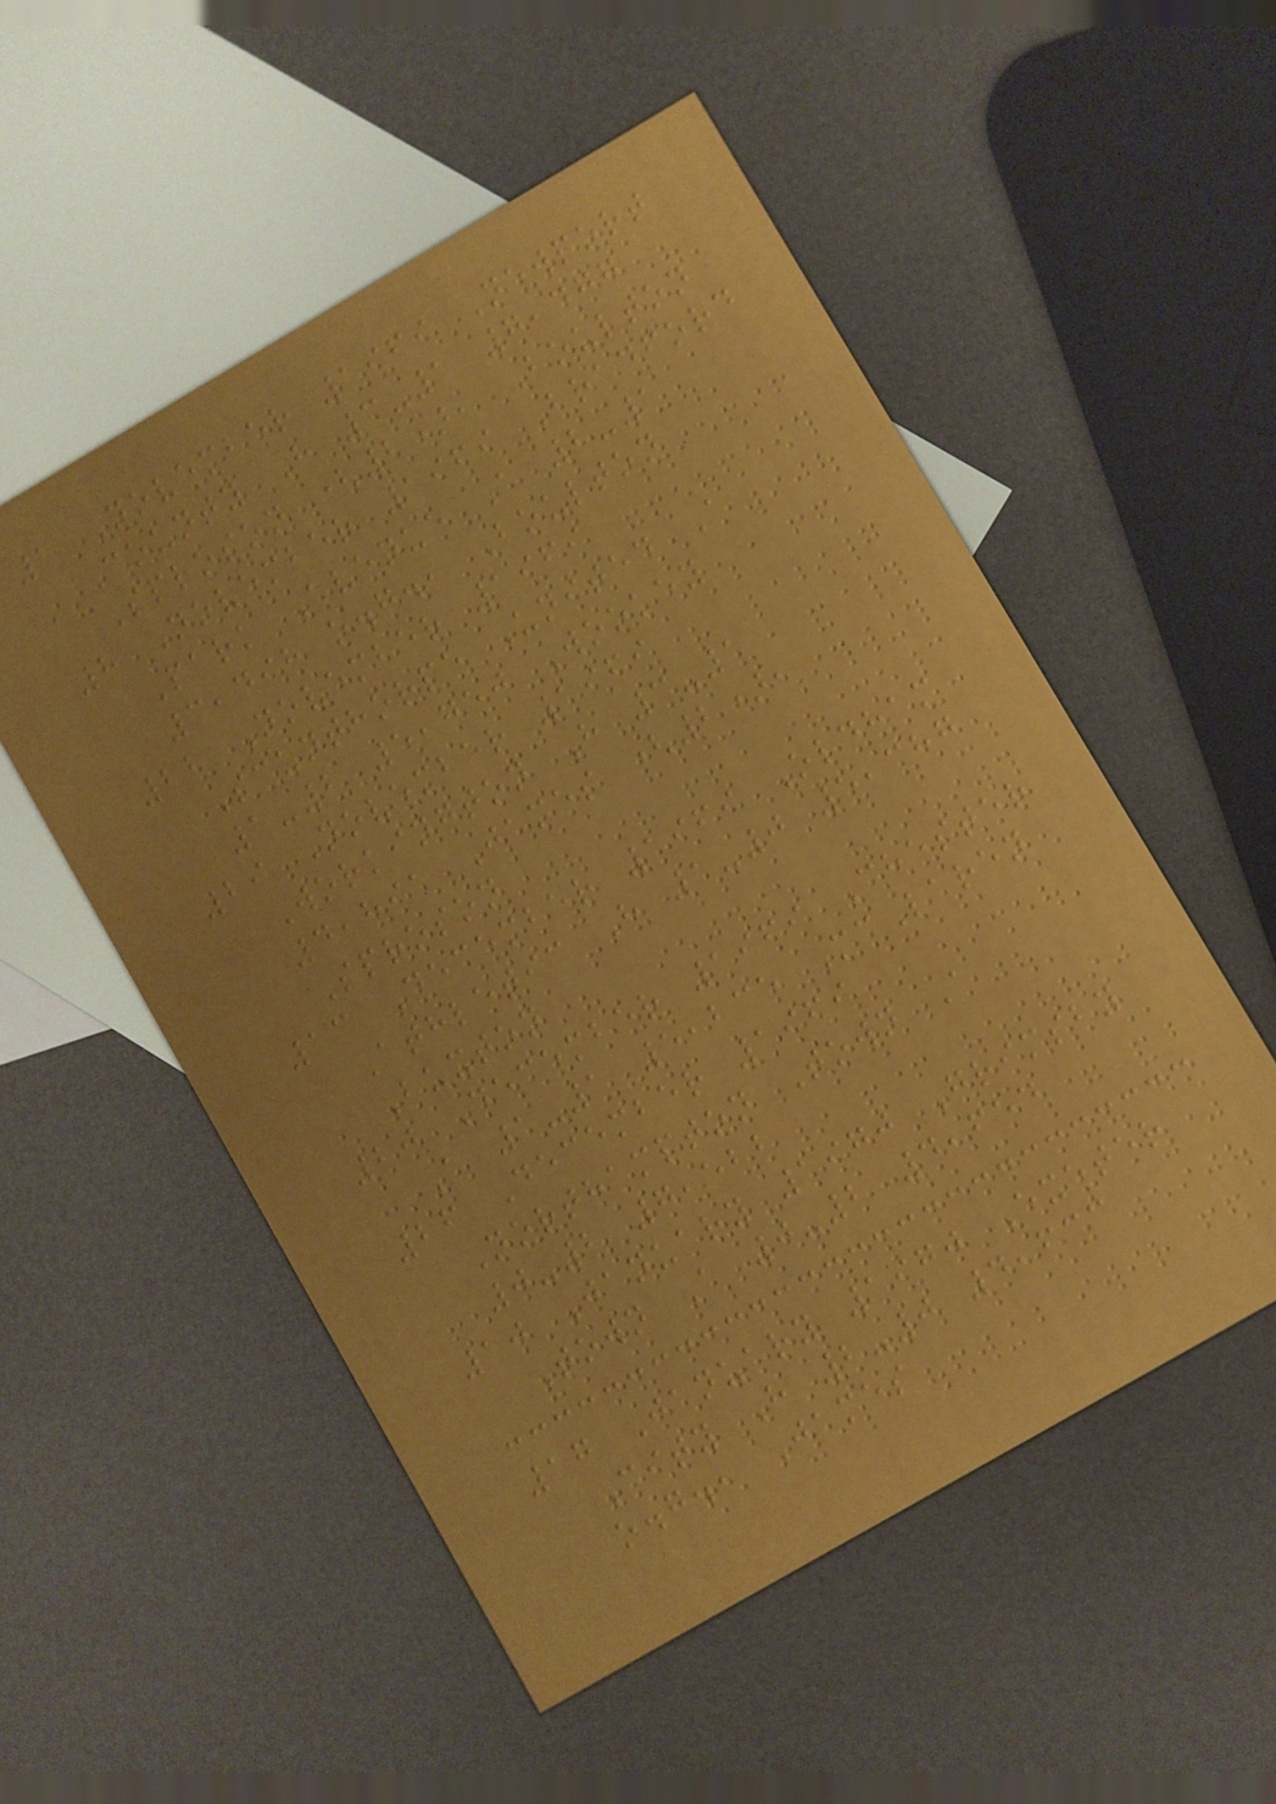1 November 1969 Newport
County H 3-1 7,477
Sproson (2), Boulton
8 November 1969 Bradford
Park Avenue A 2-1
3,498 o.g., Boulton
22 November 1969
Scunthorpe United A
1-2 5,750 Wookey
29 November 1969
Workington H 3-1
4,891 James (2),
Sproson
13 December 1969 Oldham
Athletic H 1-0 5,387
Buxton
20 December 1969 Chester
A 1-1 5,235 McLaren
26 December 1969
Northampton Town A
0-2 7,522
10 January 1970 Grimsby
Town A 0-2 4,654
17 January 1970 Exeter
City H 2-0 4,633
o.g., James
